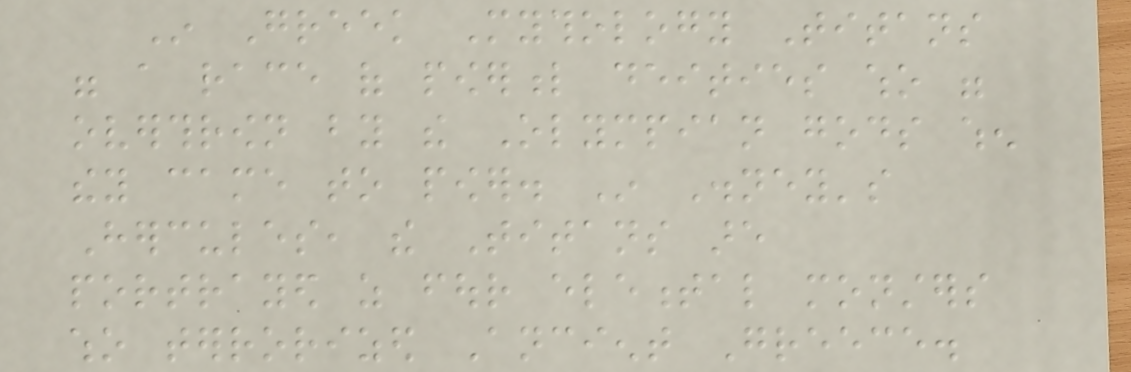In Greek Mythology Titans
were a race of powerful deities who were
overthrown by the Olympian gods when
they came to power. In Disney's
Hercules, the Titans are
portrayed as four elemental monsters
who terrorized Ancient Greece.
